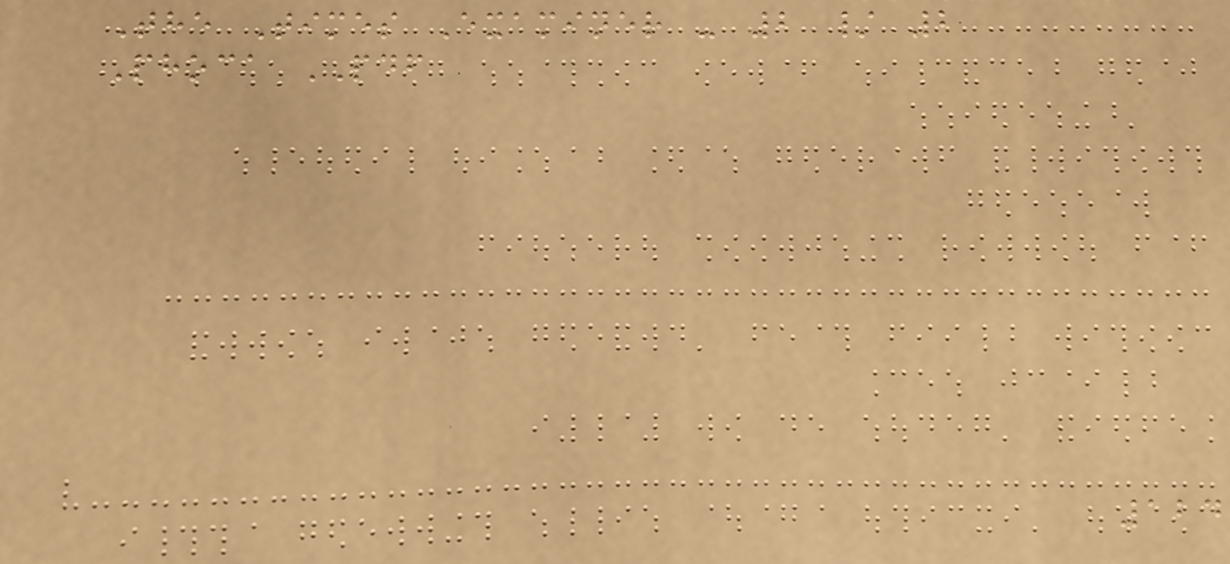The Times Examiner - 2 / 2
Phoca PDF
124
